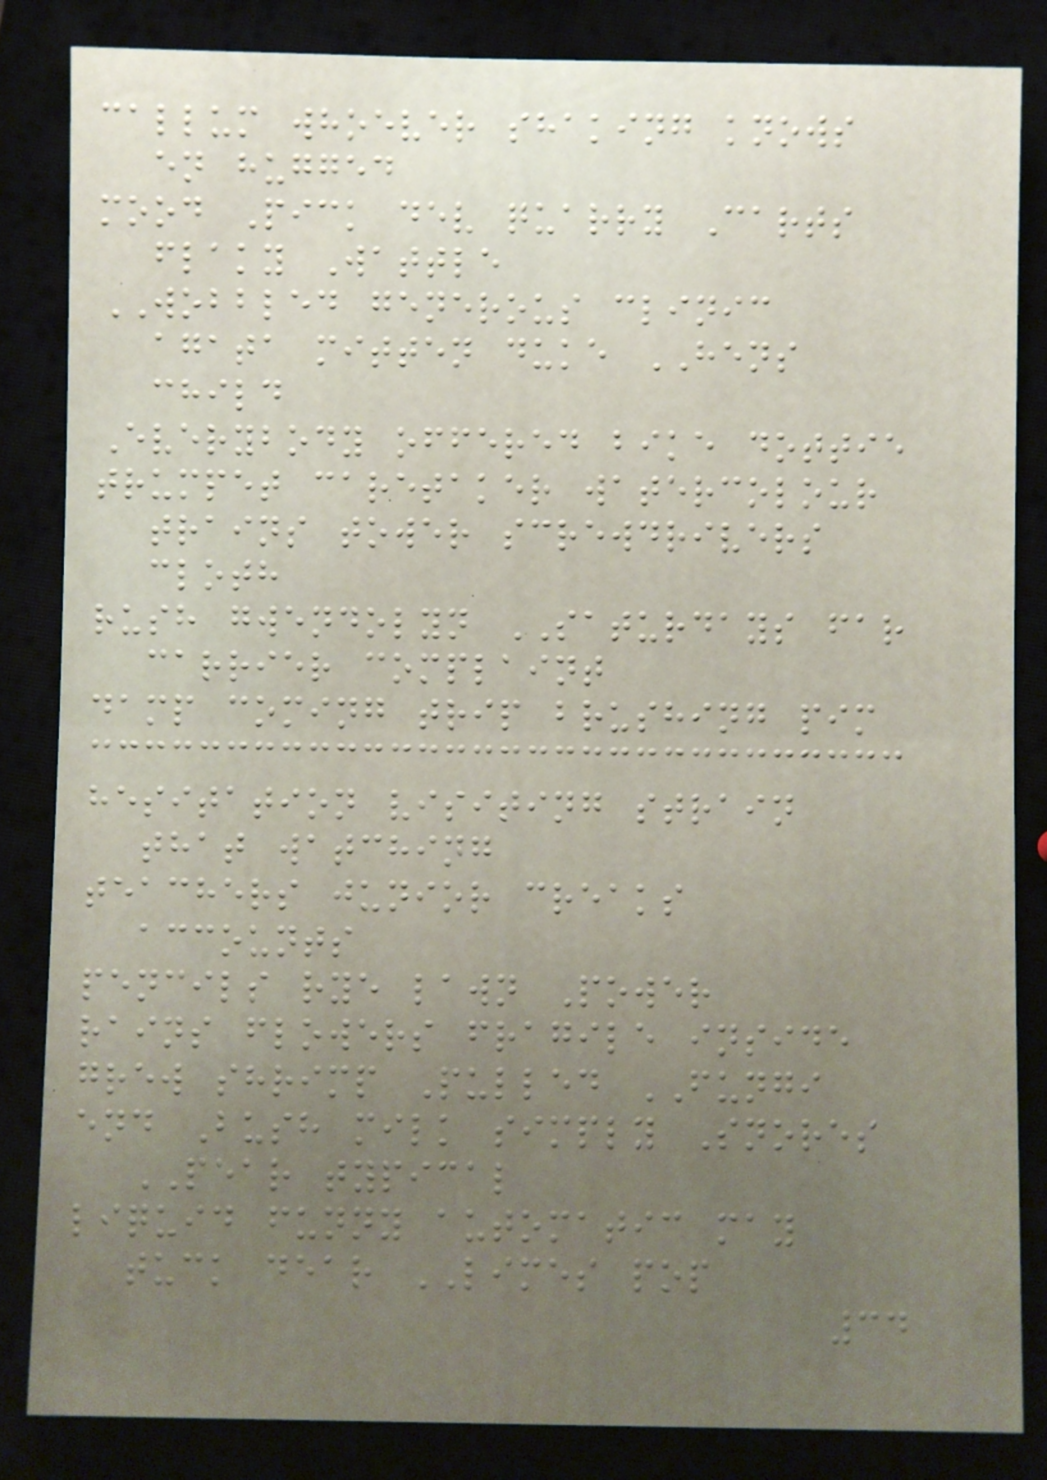callum whoever shaking knows
en hugged
mood Pick dev quarry Carts
flaky Wattle
WOBBLED generous clinic
agata mitten duke HENS
child
Everybody offered bike dottie
trumpet caretaker watercolour
trains tower screwdrivers
cloth
rush gwendolyn SATURDAYS far
carrier complaint
damp coming trip brushing pim
hesitation visiting strain
that watching
teachers junior creaks
accounts
pencils rye lawn Power
rains flowers fragile inside
grew shrimp Pulled FUNGI
end Bush milk simply Snores
PEAR typical
liquid funny automatic may
tuck dear LIMES pop
34
